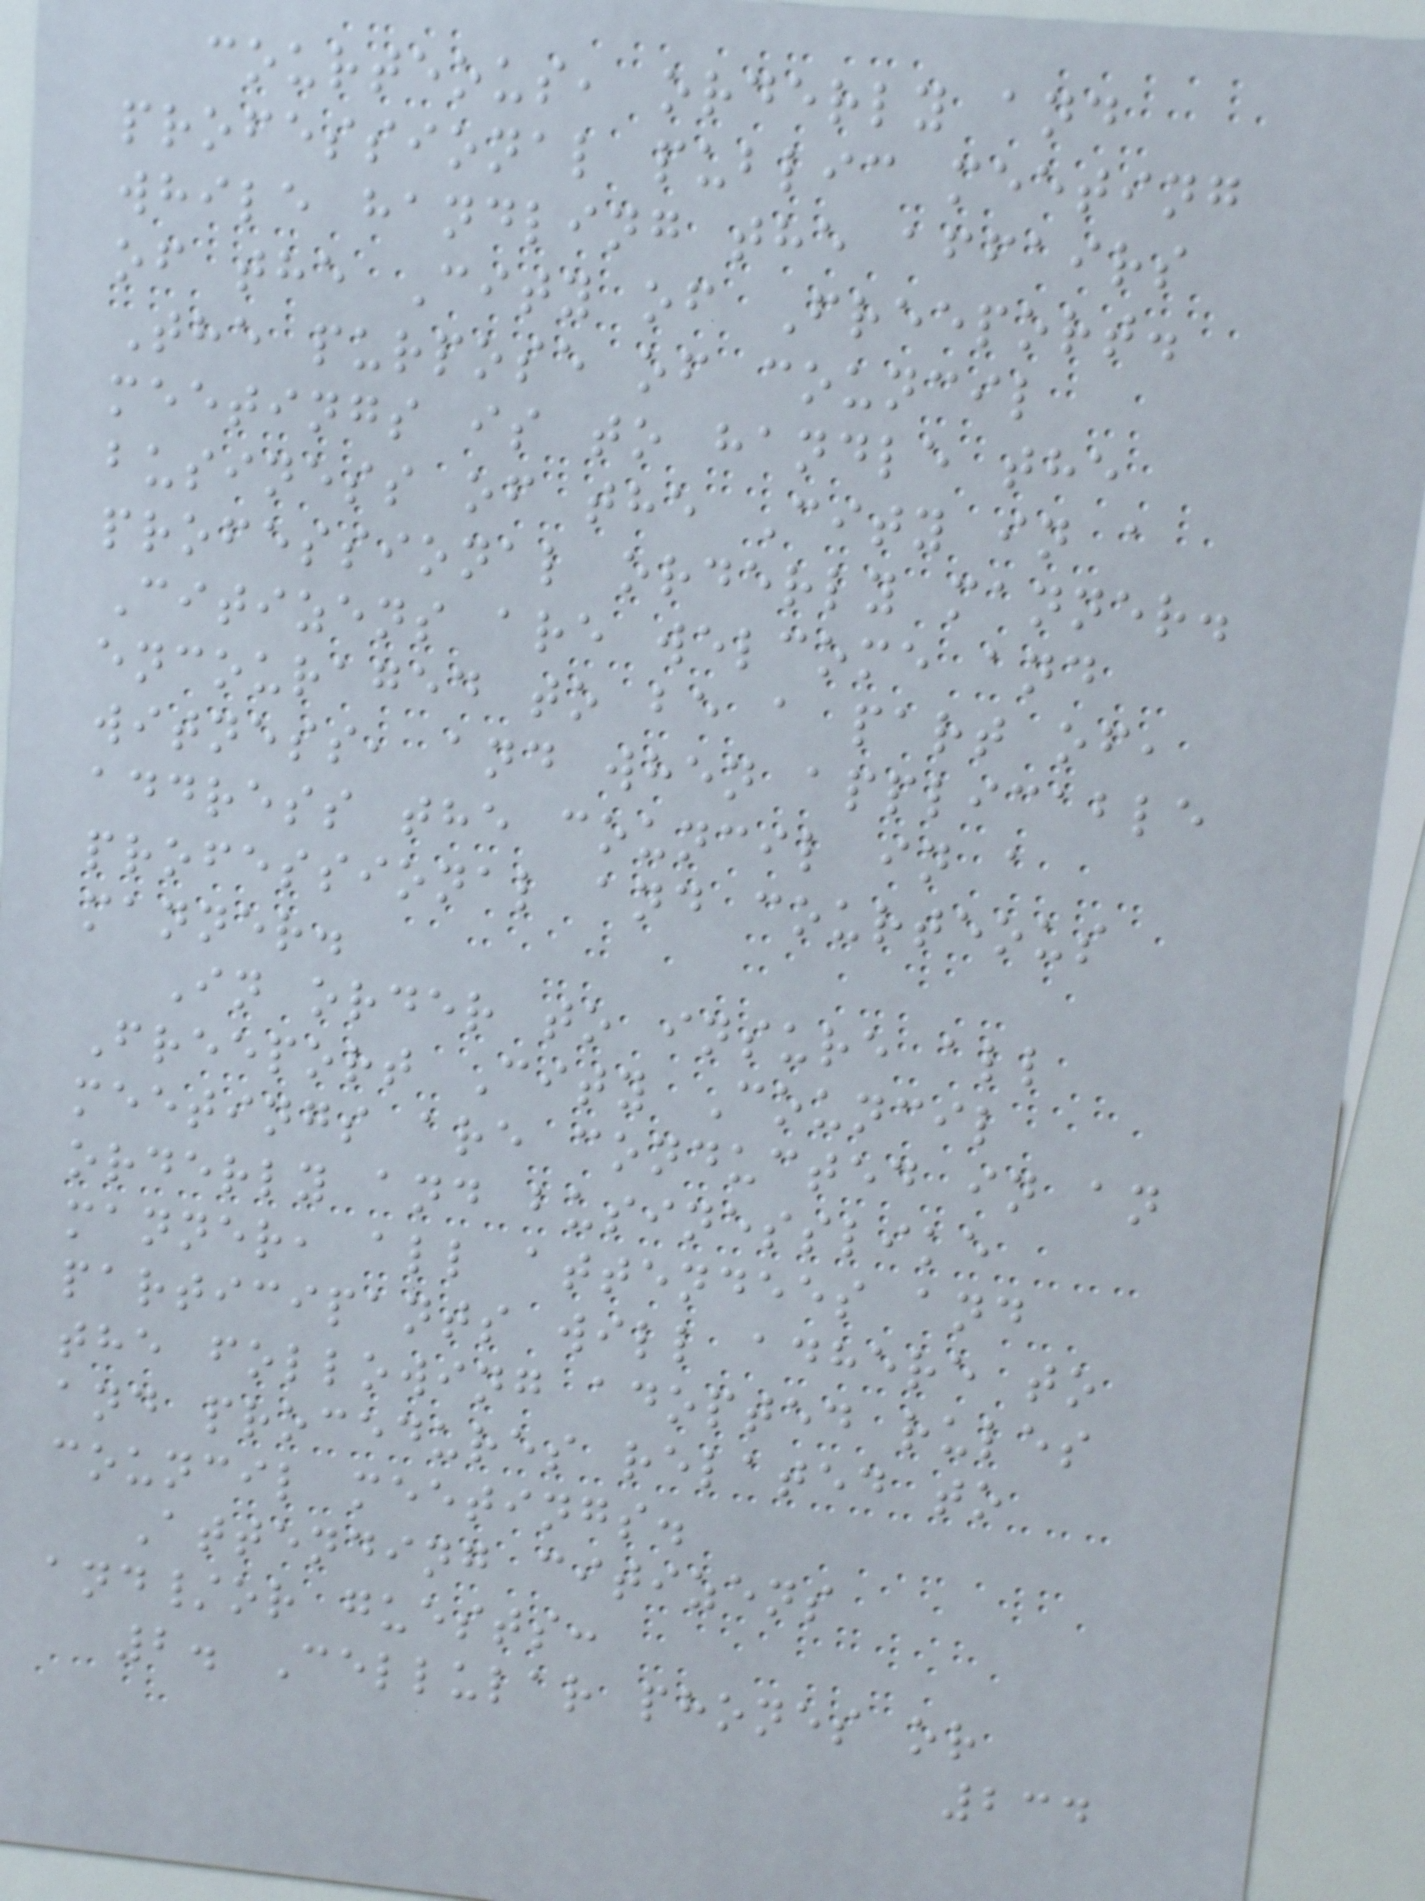courteous, orderly and
professional public meeting
while handling the affairs
of the City of Freeport.
The purpose of council
meetings is to handle the
business of the City in a
professional orderly manner.
Citizens are welcome and
encouraged to be a part of,
witness, and when applicable
address the council in a
professional and courteous
manner.
In order to insure all
Freeport City Council
meetings are conducted in an
orderly and businesslike
manner, all attendees and
participants will adhere to
the following adopted rules
and procedures related to
council meetings.
Attending citizens
and/or guests:
2. Cellular phones or
234
